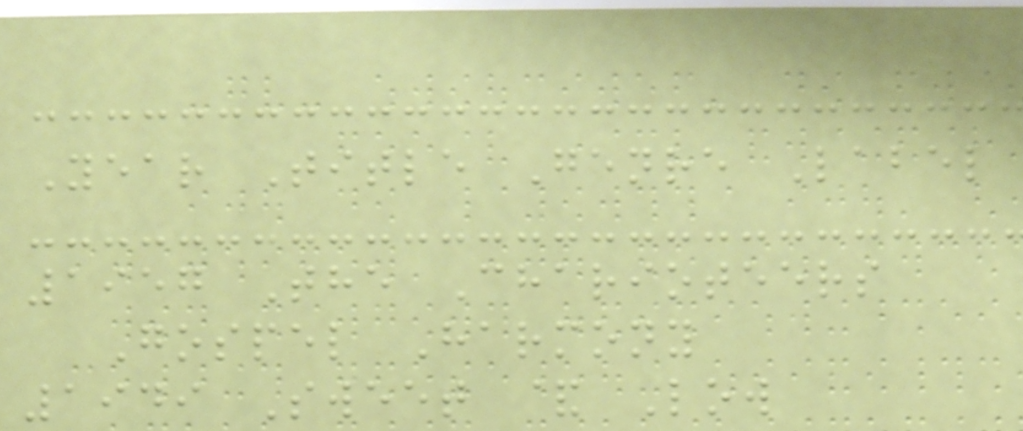Year Title Genre Label
1957 The Charioteers
Gospel Harmony
1949 Sweet & Low
